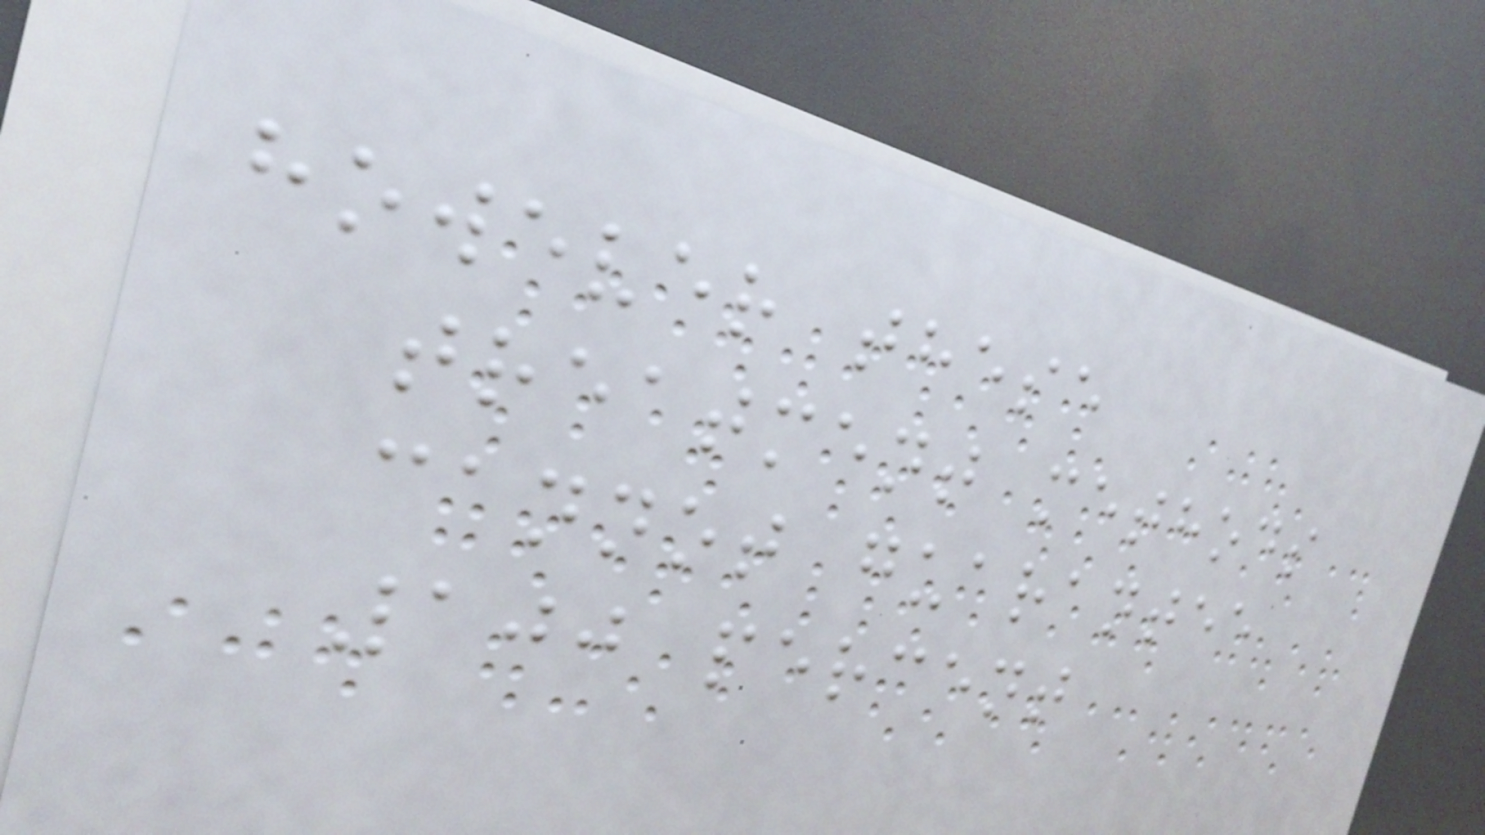however these
treatment methods
cannot guarantee
100 percent
